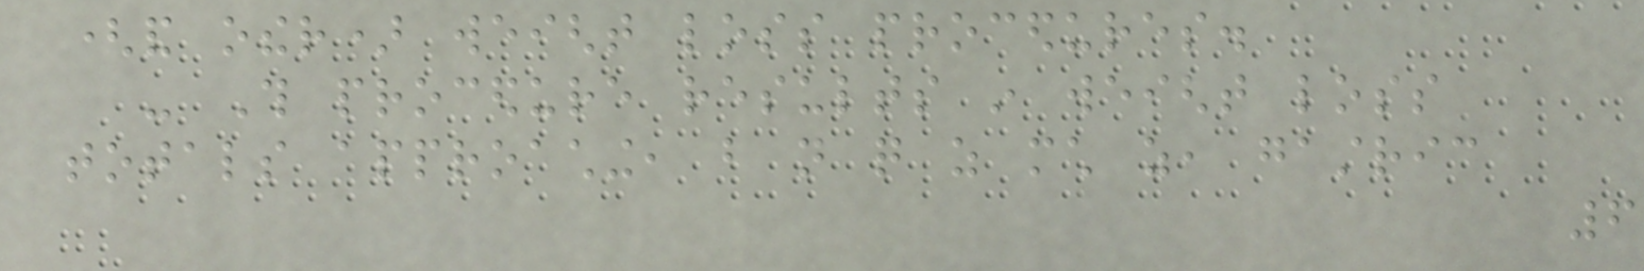(and other) weight loss procedures.
- This procedure results in weight loss
totals approaching, but not quite as much as, gastric
6
